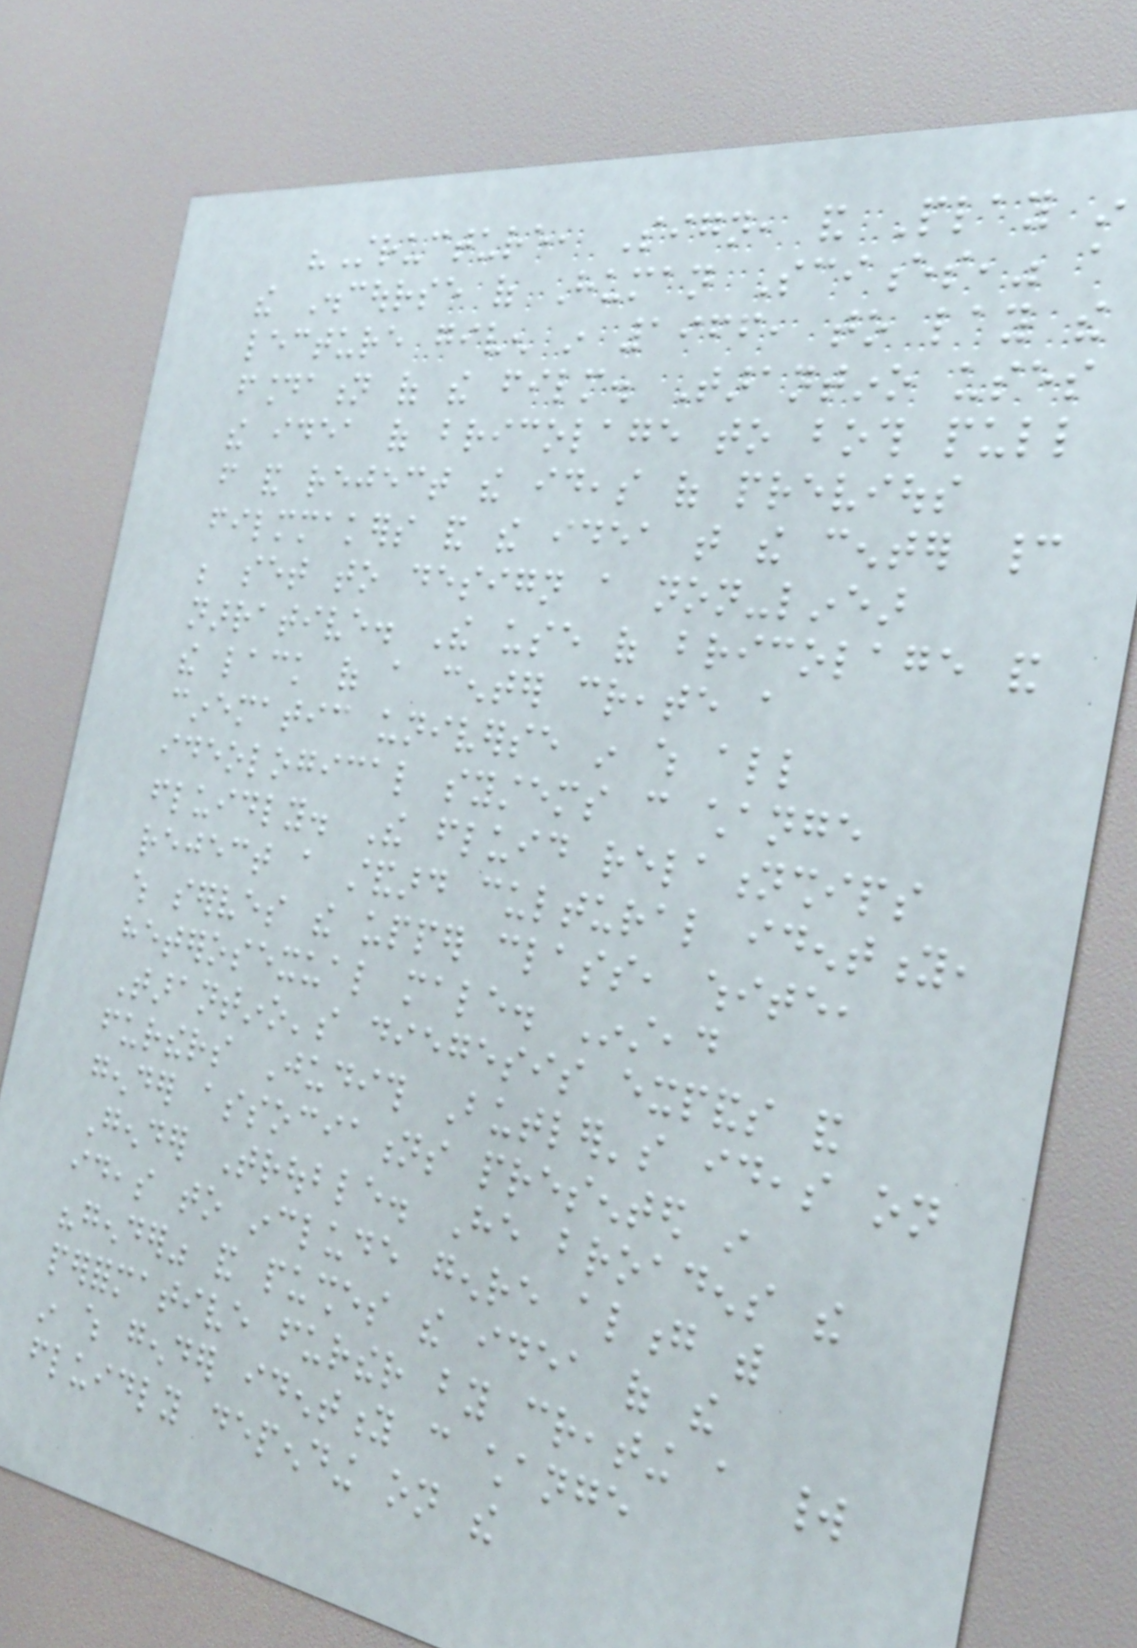"Structure, Sign, and Play in
the Discourse of Human Sciences," a
lecture given in 1966, to lay the
foundation of the film. Tarantino uses
the idea of bricolage to both pull
from and reject the ideas of previous
filmmakers and the idea that the center cannot
be set to design a non-linear
narrative. The use of bricolage and
the lack of a center create a
cinematic universe in which all
ideological systems can change
fluidly. The fluid relationships
reject a standard cultural identity,
which serves the upper class, white,
heterosexual male. Instead
Tarantino's diegesis expands and
furthers Judith Butler's ideas on
gender associations presented in
Gender Trouble. He broadens the
ideas to include genre along with
"gender" and pushes the idea of the
performative further by creating a world
in which gender identity can change
fluidly depending on the
